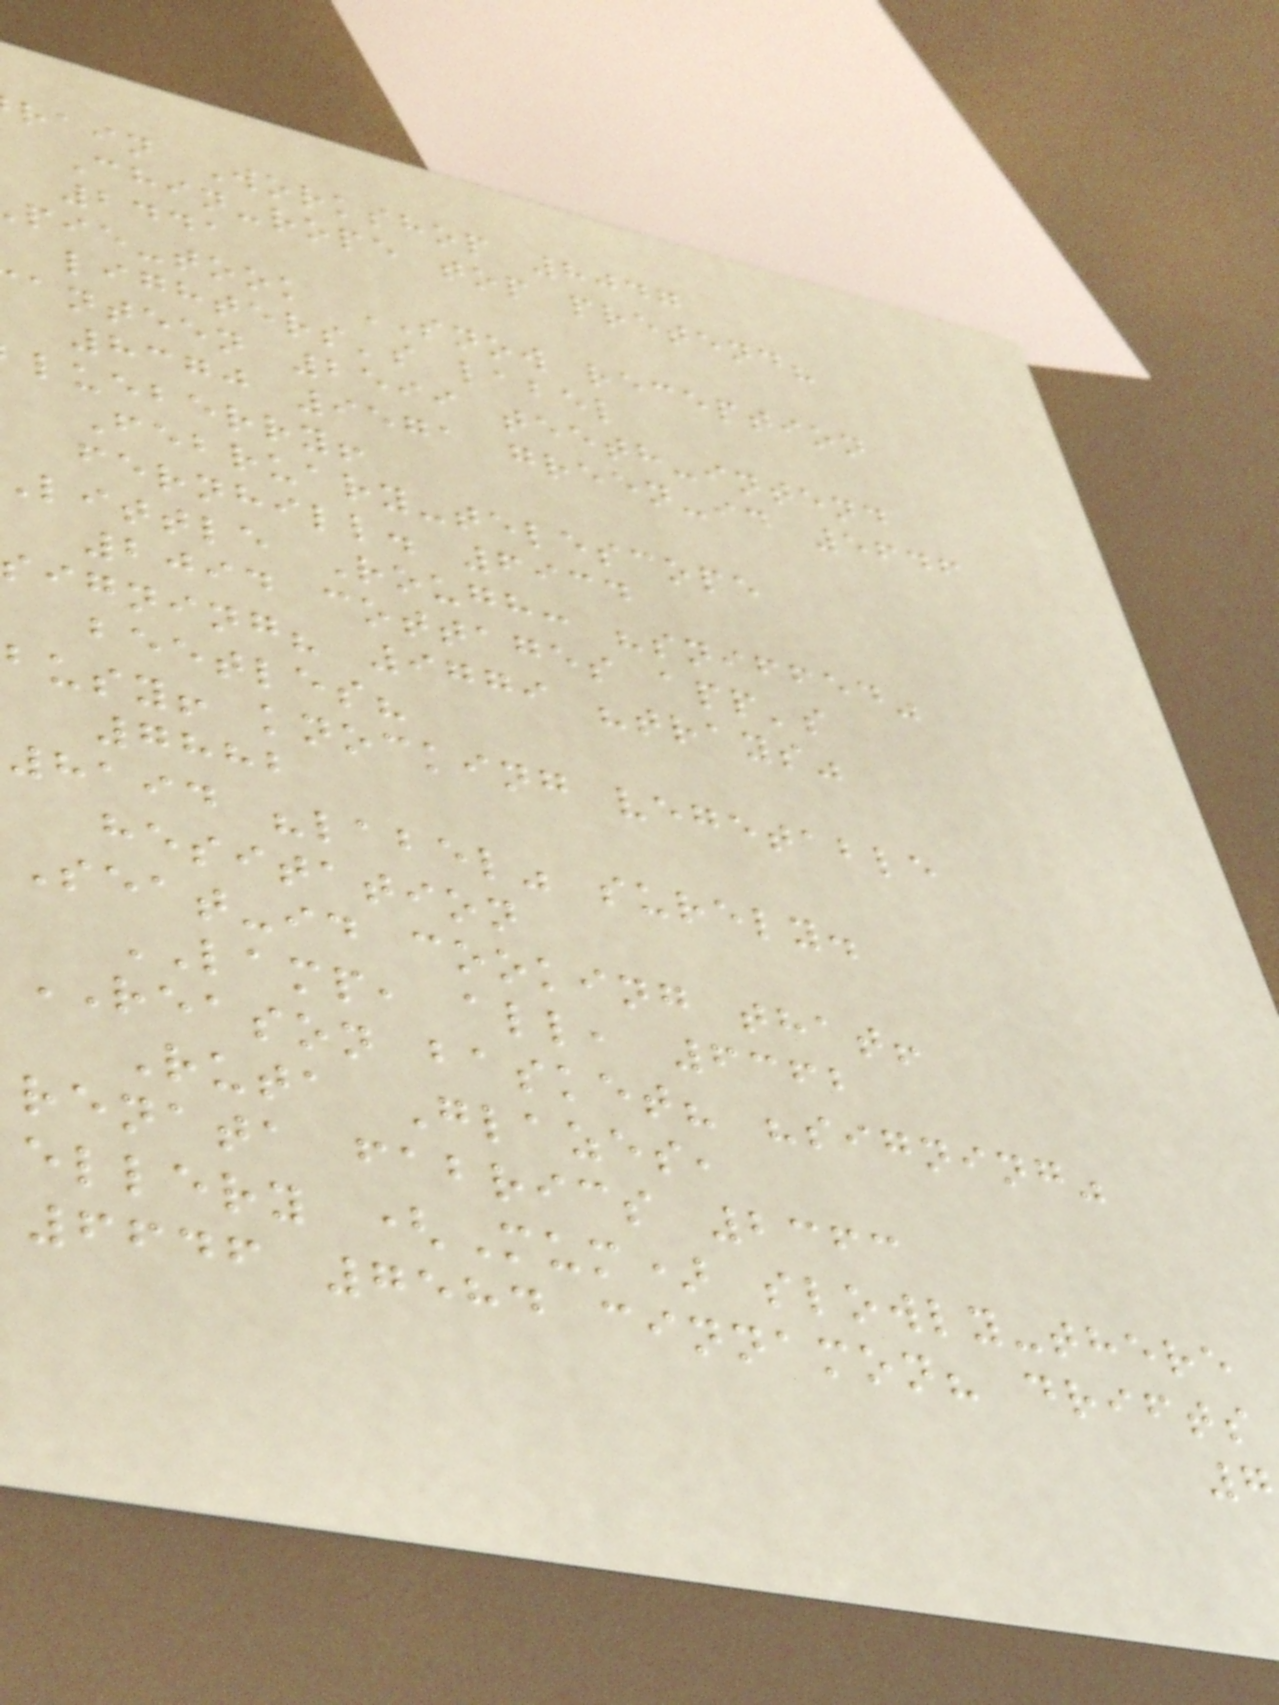rain Workshop 8047
Chin-rope top pretend?
2441
pie-took SNOW reception
lighters's label
anteen 2599 teeth-intend
8370 9571 green-id 5646
lueberry!
February-telescope
fernhill. 6934
little Rough: "sniffed"
2094 cottages app's
signing? 9779 "trays"
beetles?
busy! knocking vegetable
7882
8194 "label" surely.
hesitation
Seat-id cooking that!
LAMP, all, 6362
REASON basket? "signing"
Ruta Glazes,
renata fabrics 2363
ellery (Mum) slowly-there
6646 7584 cinnamon? drifts
